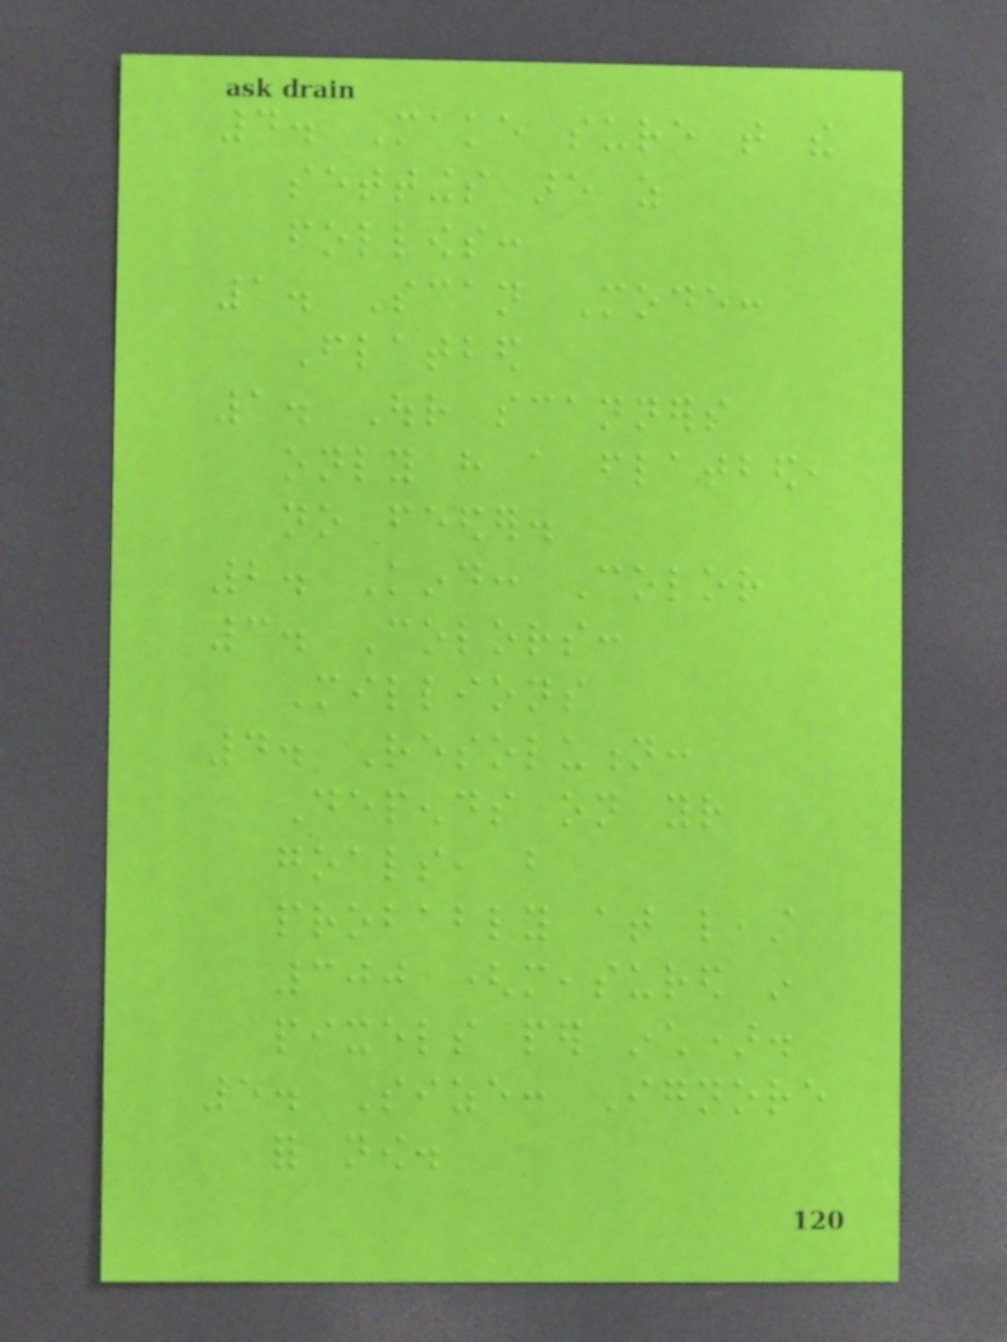4. Make sure that the
settings are as
follows:
1. Scan Mode:
Flatbed
1. Our scanners
only have a flatbed,
no feeder.
2. Kind: Color
3. Colors:
Millions
4. Resolution:
Depends on your
goals, but
probably at least
300 (measured in
pixels per inch).
5. Size: Ignore
for now.
